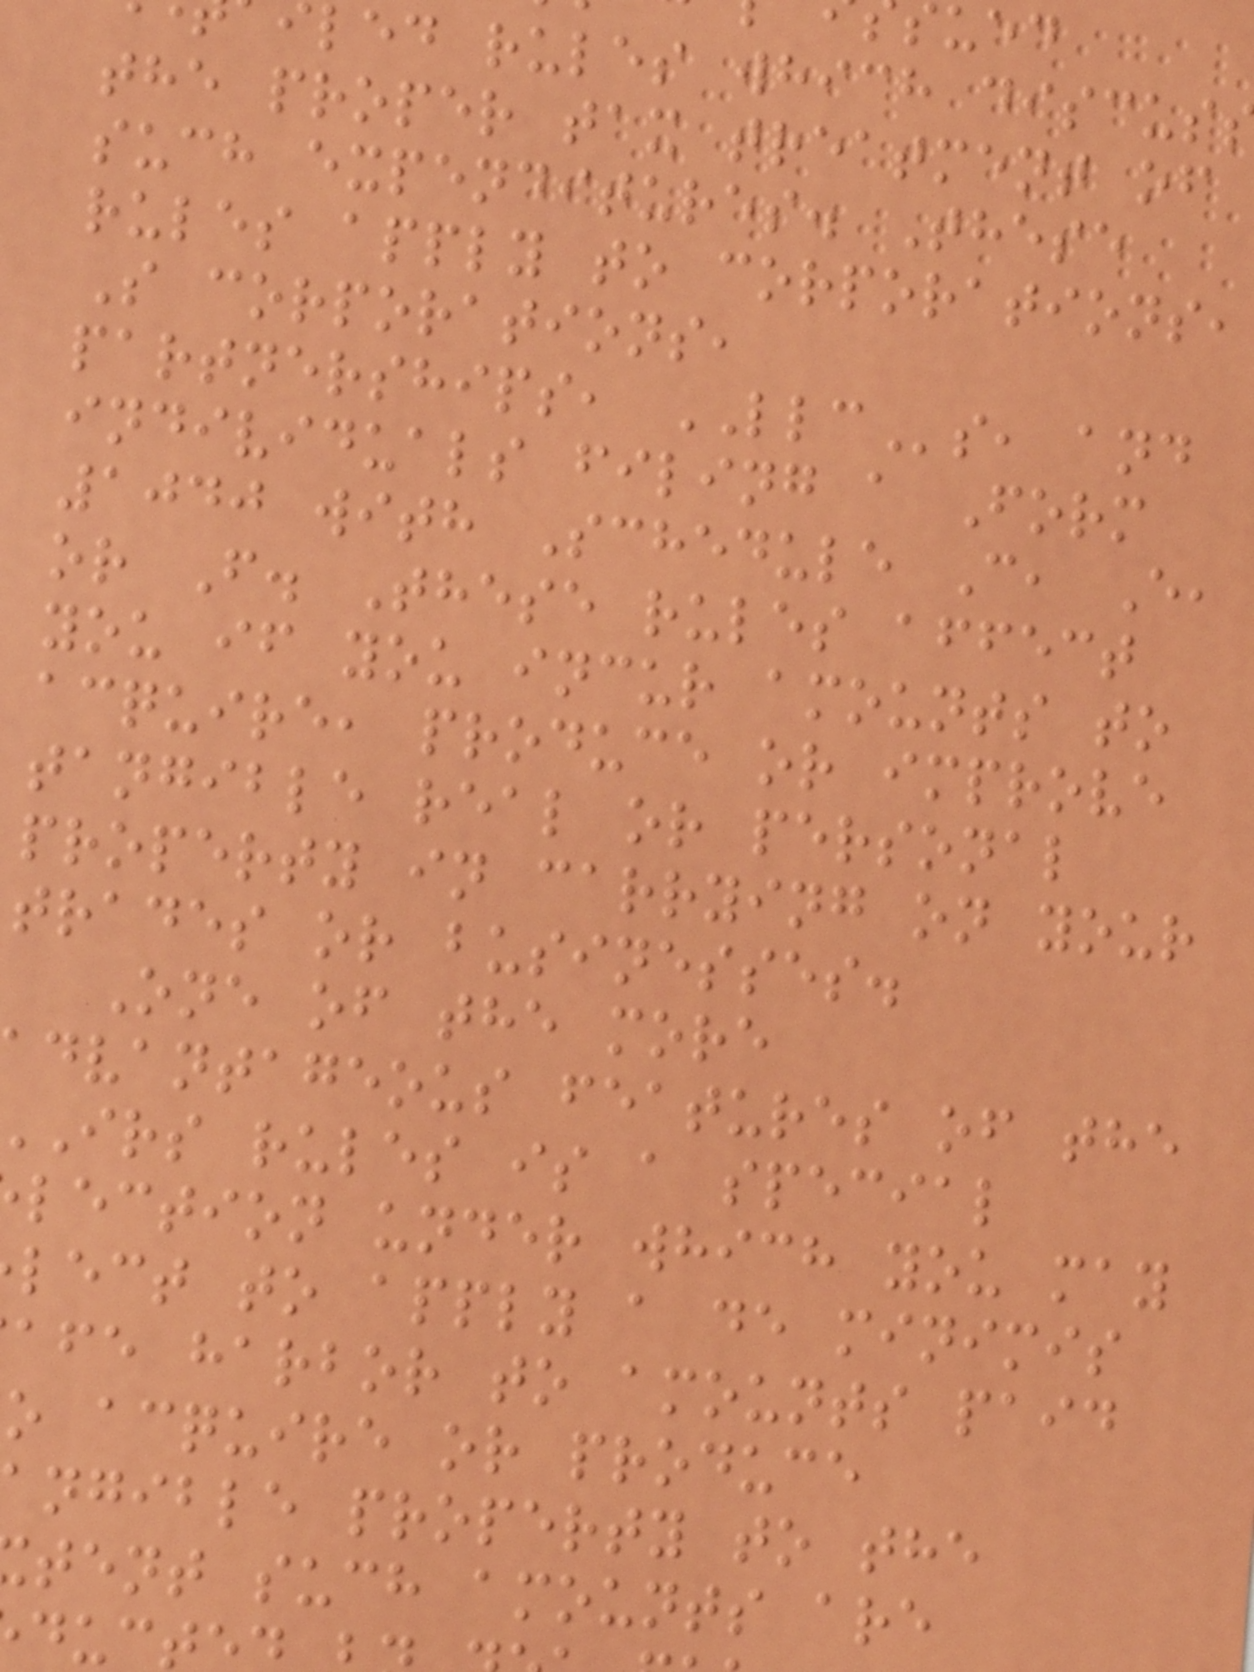led rules which discus
the proper tax treatment of
such expenditures. These
rules apply to corporations,
S corporations,
partnerships, LLCs, and
individuals filing a Form
1040 with Schedule C, E,
or F. These rules affect
you if you incur amounts to
acquire, produce or improve
tangible real or personal
property in carrying on your
trades or businesses.
One of the more
dvantageous features of the
irs rules is a special
lection under which you may
lect to apply a de minimis
afe harbor to amounts paid
o acquire or produce
ngible property to the
tent such amounts are
